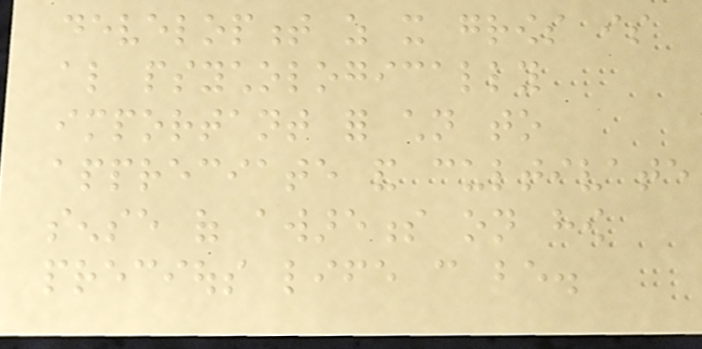development as it grows is
also psychologically
important for children to
appreciate and cultivate
sense of awareness on how
precious life can be.
